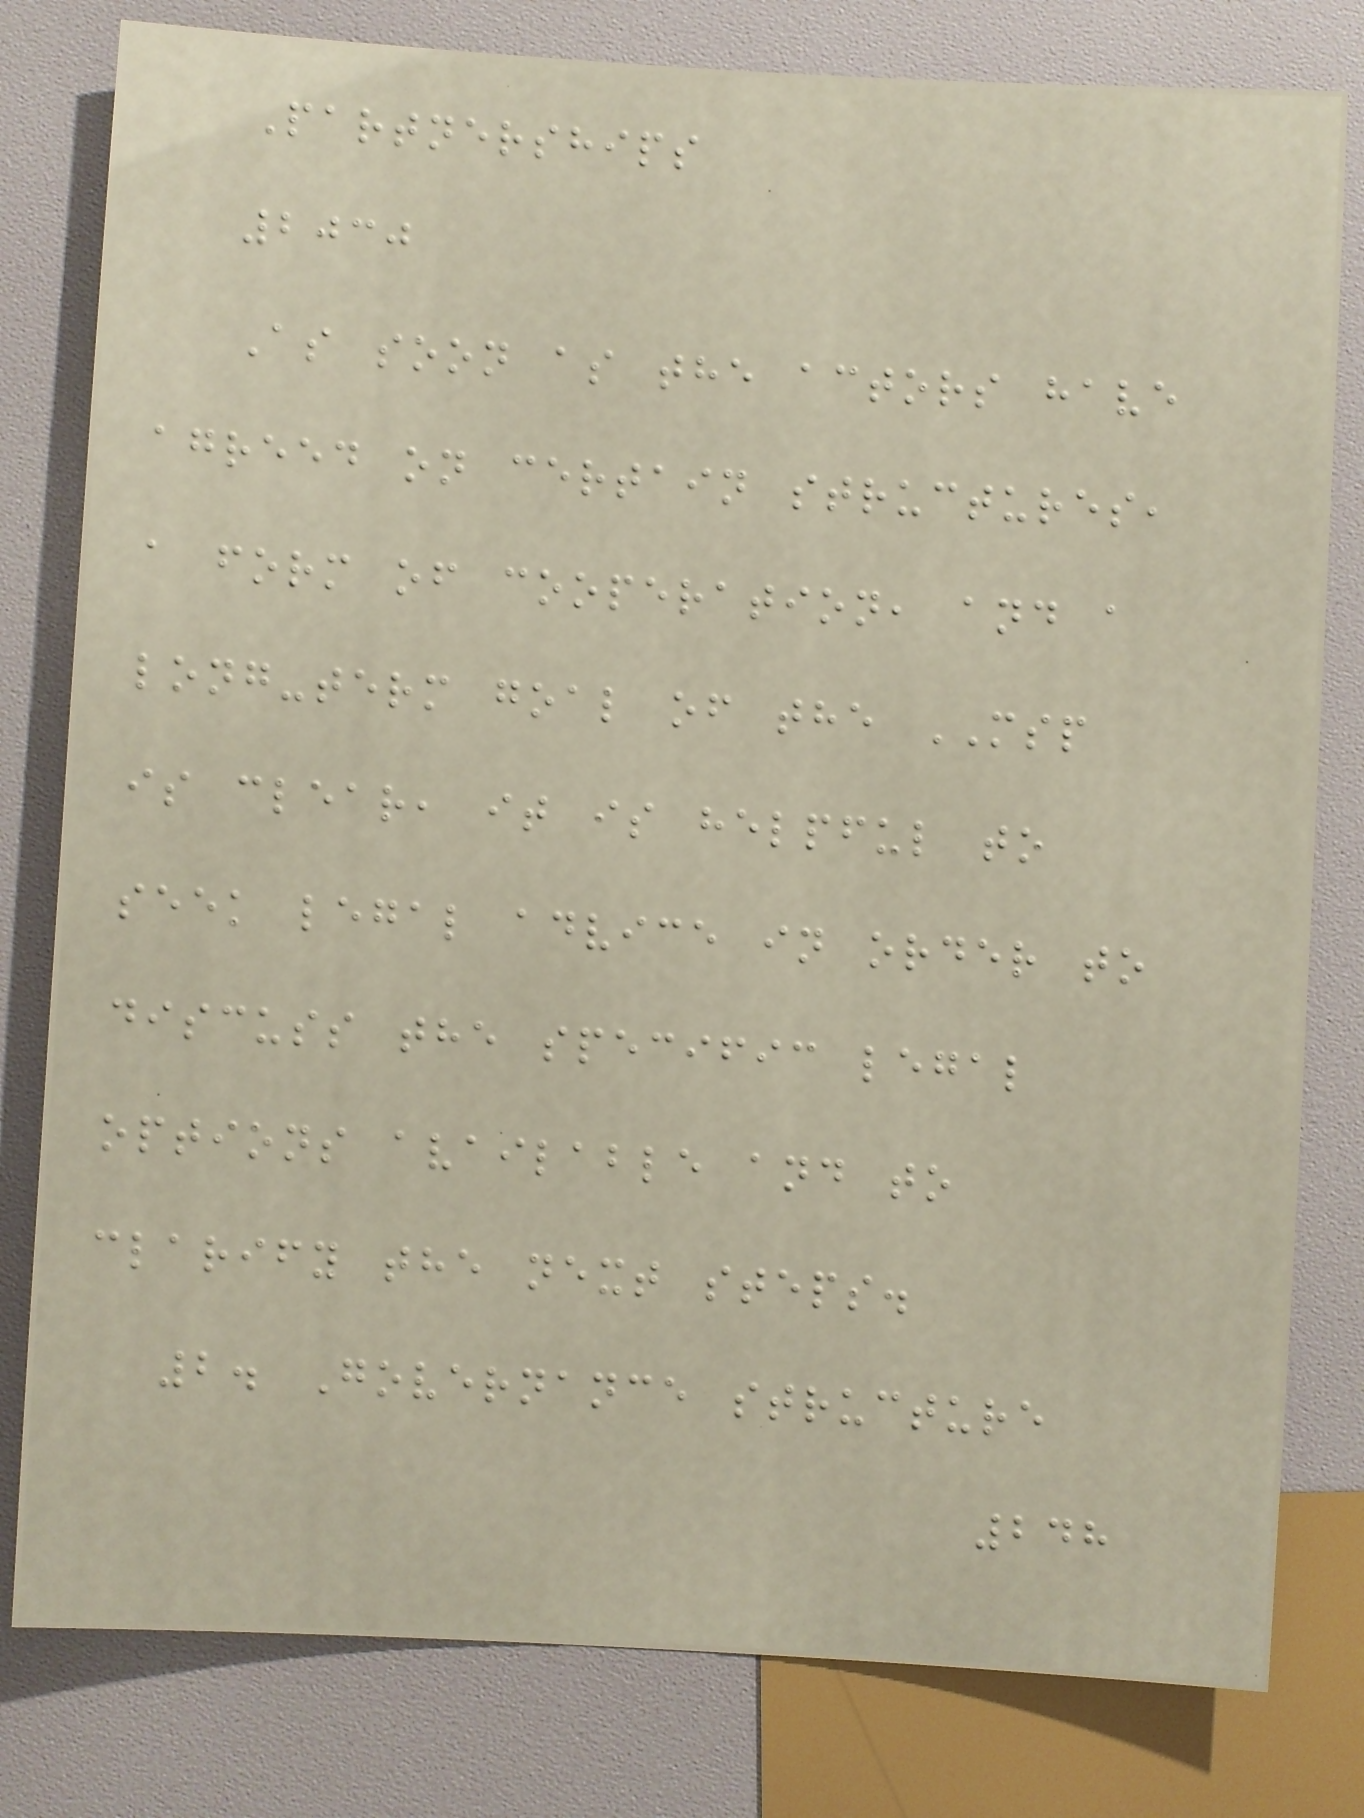Partnerships
2030
As soon as the actors have
agreed on certain structures,
a form of cooperation, and a
long-term goal of the MSP
is clear, it is helpful to
seek legal advice in order to
discuss the specific legal
options available and to
clarify the next steps.
2. Governance structure
248
